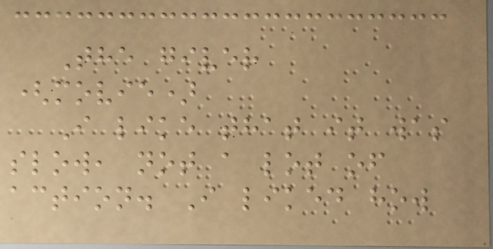The giver
(movie)
I like that it was
slow, not a lot of
action. I liked how
